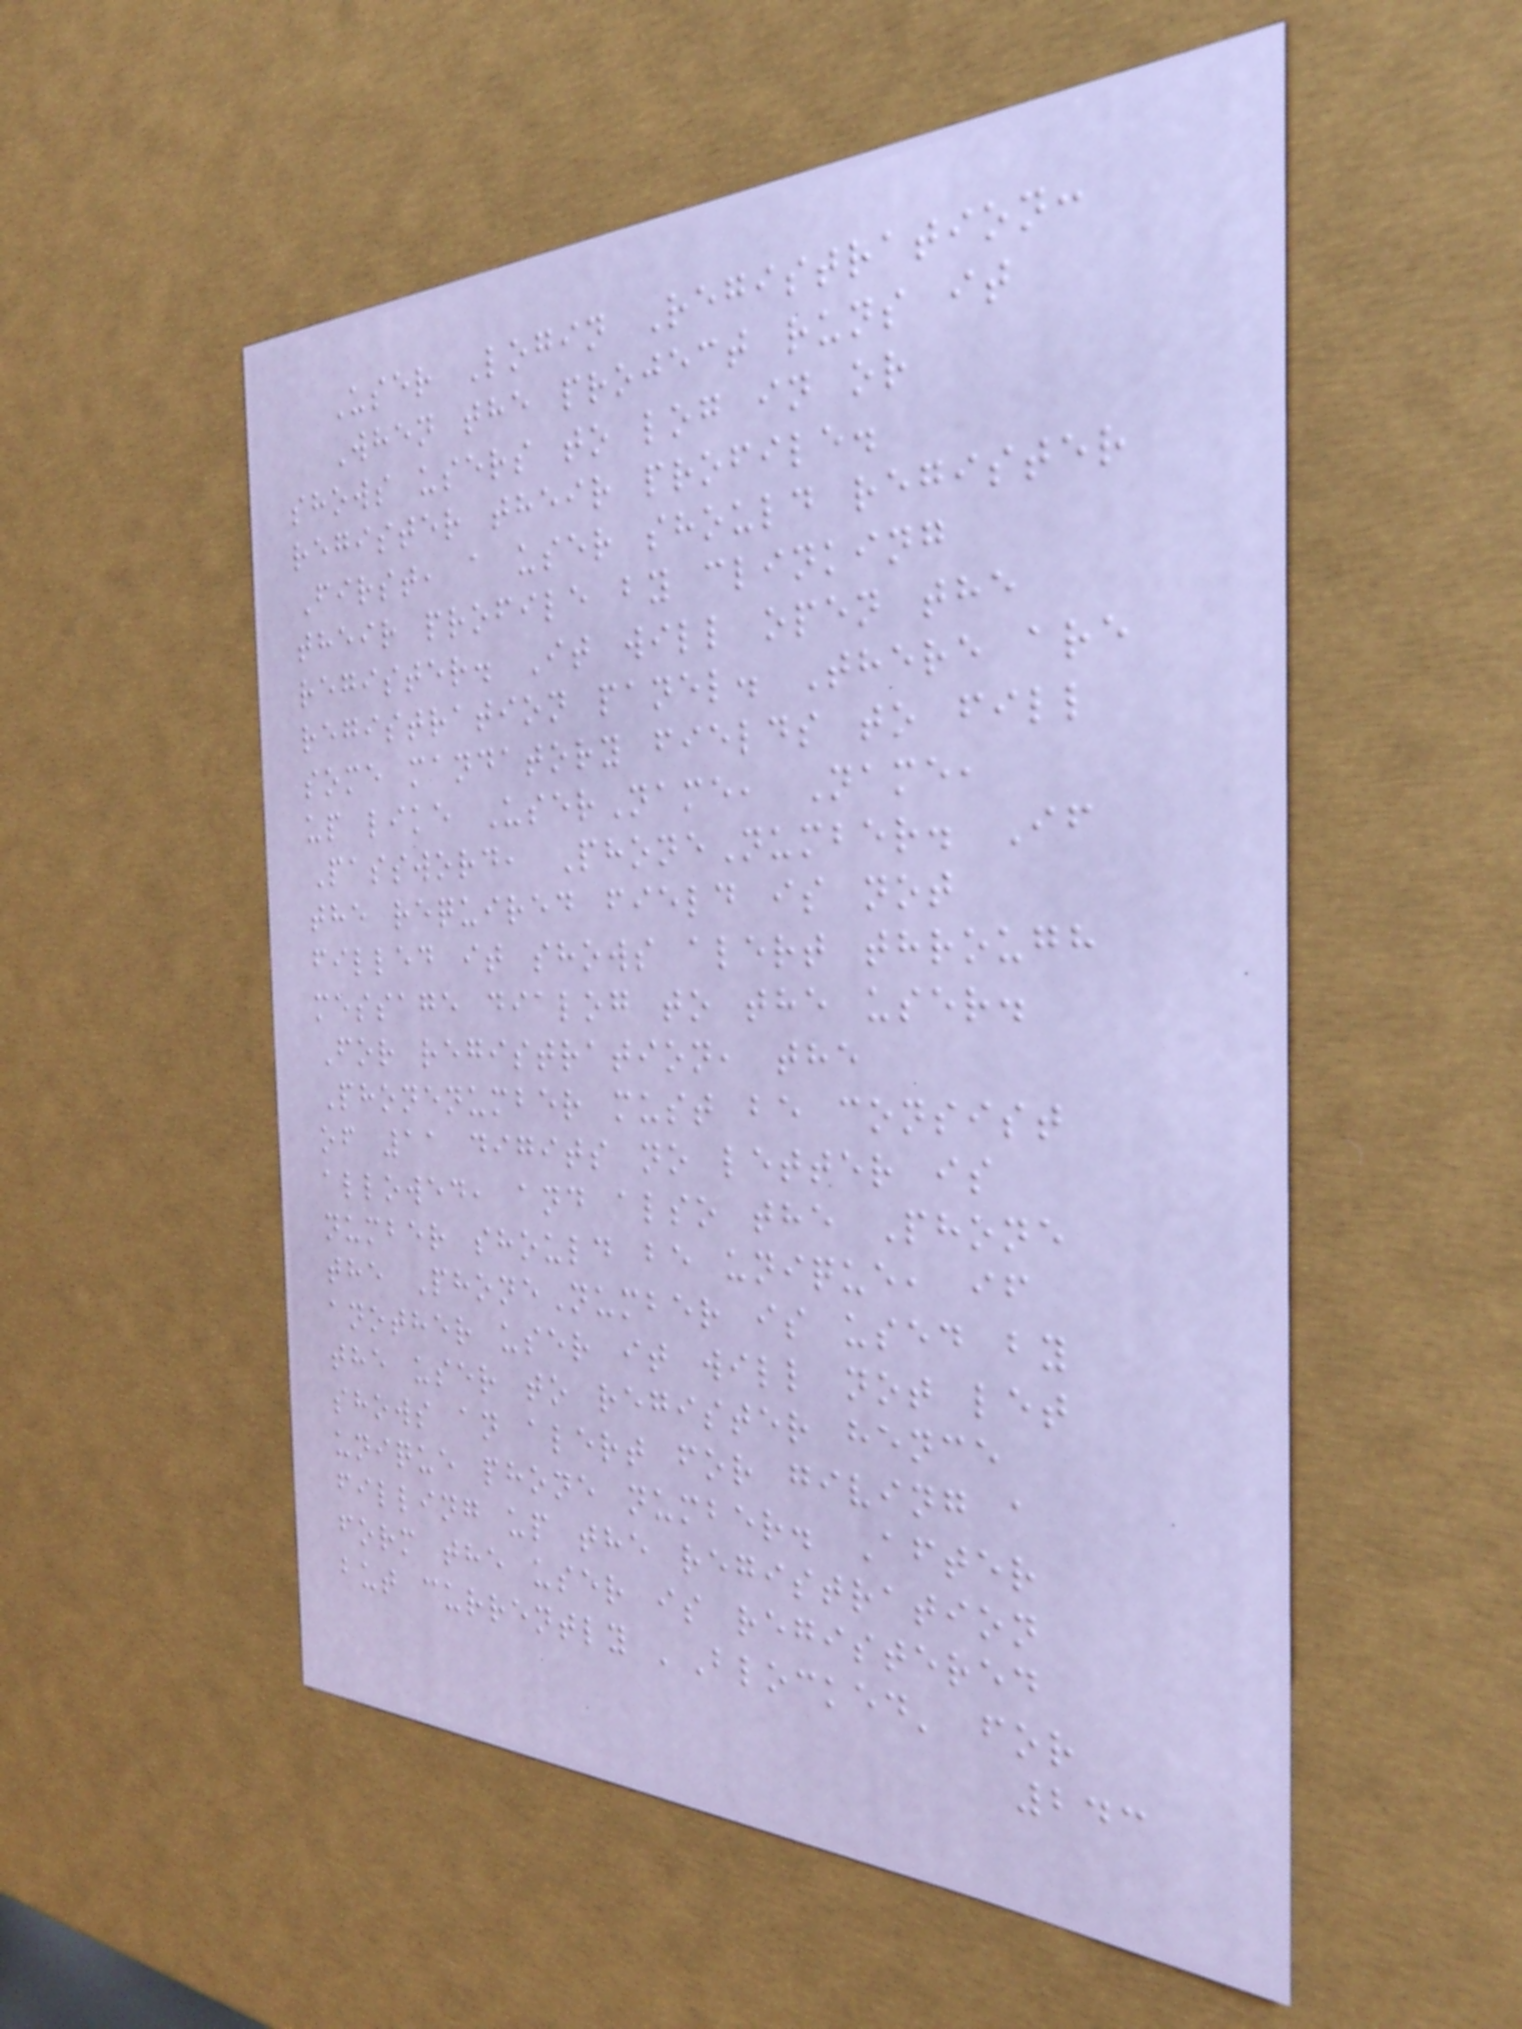User Login Registration:
When the project runs it
shows users to log in or
register their profile.
First, a user should register
their profile by clinking
register. It will open the
registration panel. There are
some mandatory fields to fill
up like UserName, Name,
Password, PhoneNumber. If
the required field is not
filled it shows alert through
message dialog to the user.
For registration, the
Phonenumber must be consist
of 11 digits no letter is
allowed, and also the Phone
number should be unique, if
the PhoneNumber is used by
another user it will not let
the user to register hence
shows an alert for giving a
unique phone number. After
filling up the registration
form the user is registered
but currently 'Blocked' for
243
